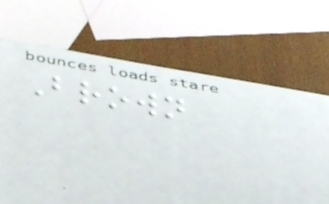Brown
